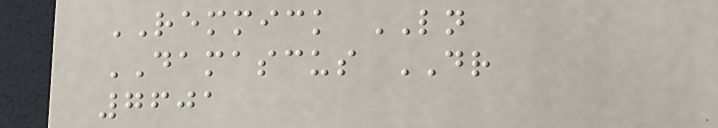REMMICK LN
DAMASCUS DR
7601
